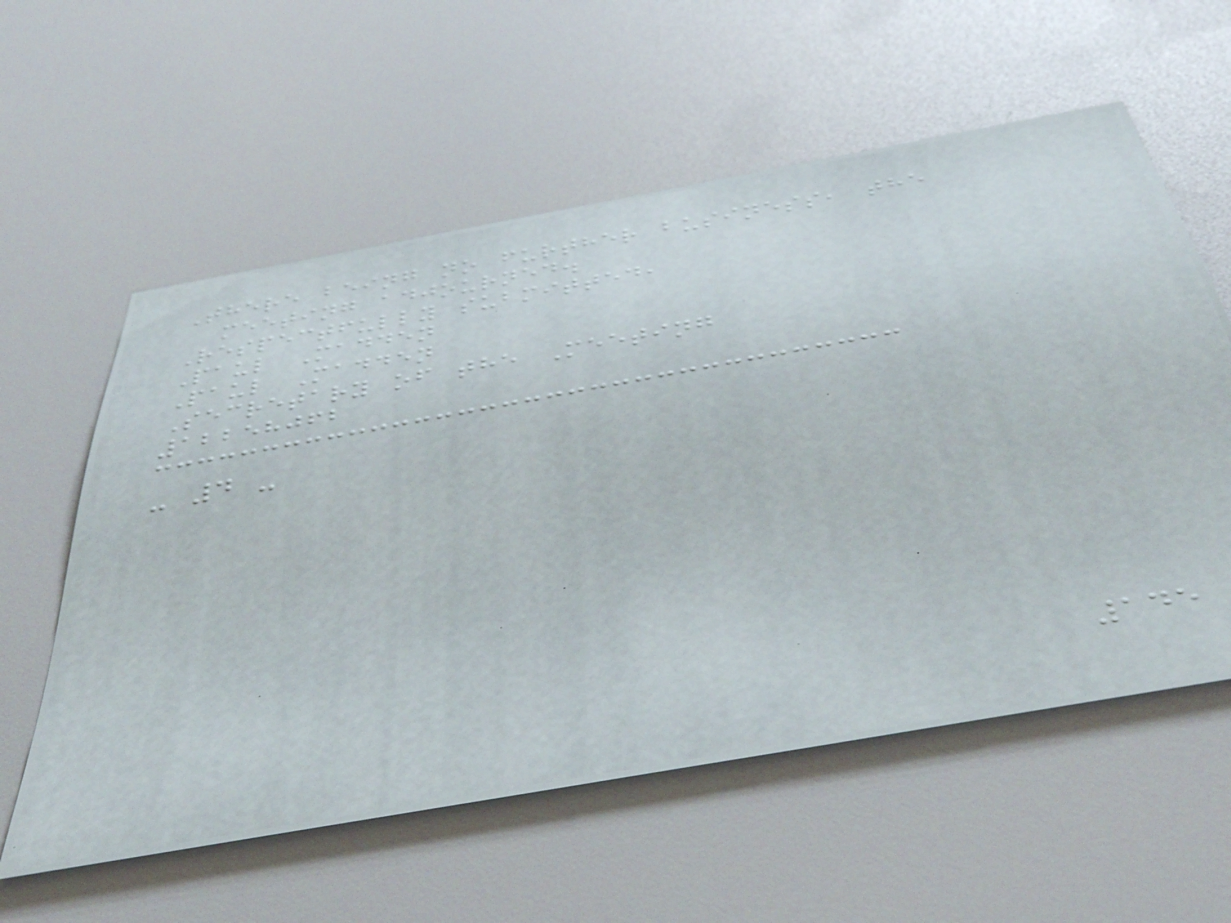There being no further business, the
meeting adjourned.
Respectfully submitted,
Paul Madden
Paul Madden
Secretary of the Meeting
12258062
- 4 -
145
